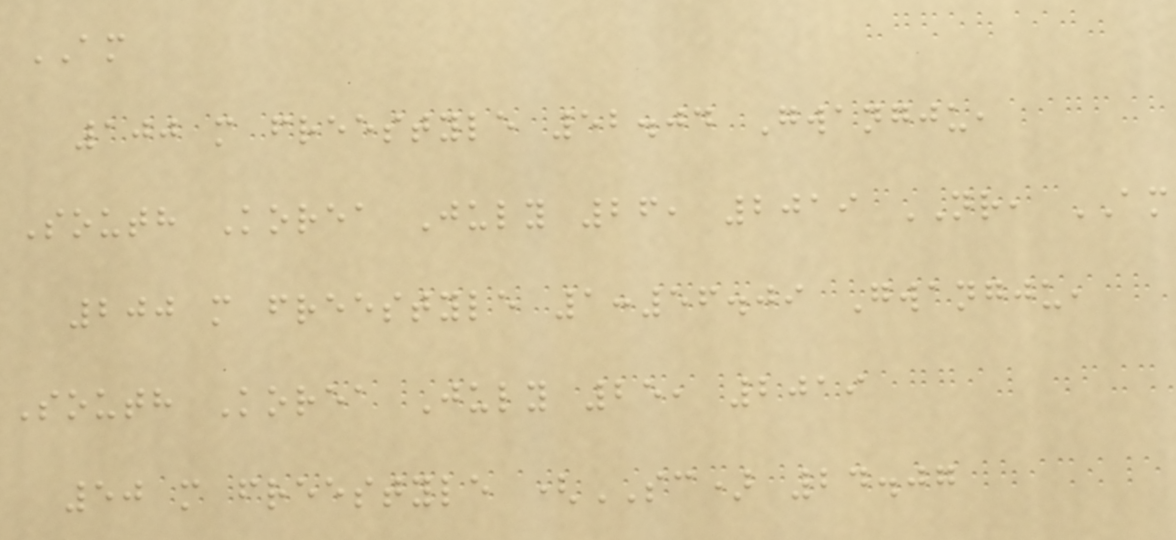AM
100 m freestyle 52.04 Gwangju,
South Korea July 26, 2019 NR, AM
200 m freestyle 1:56.09 Gwangju,
South Korea July 25, 2019
50 m freestyle (SC) 24.07
